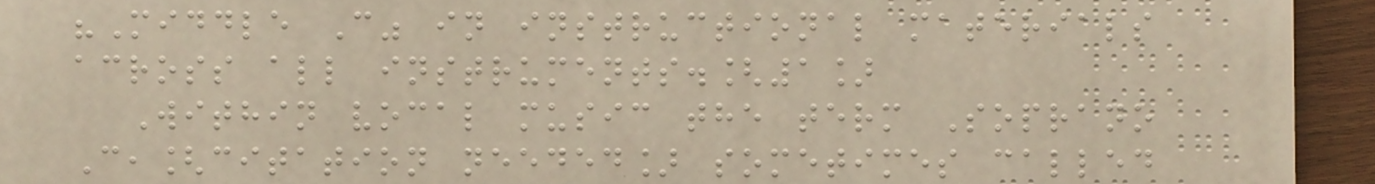"Middle C" in instructional materials
across all instruments.[1]
Within vocal music the term Soprano
C,[citation needed] sometimes called
